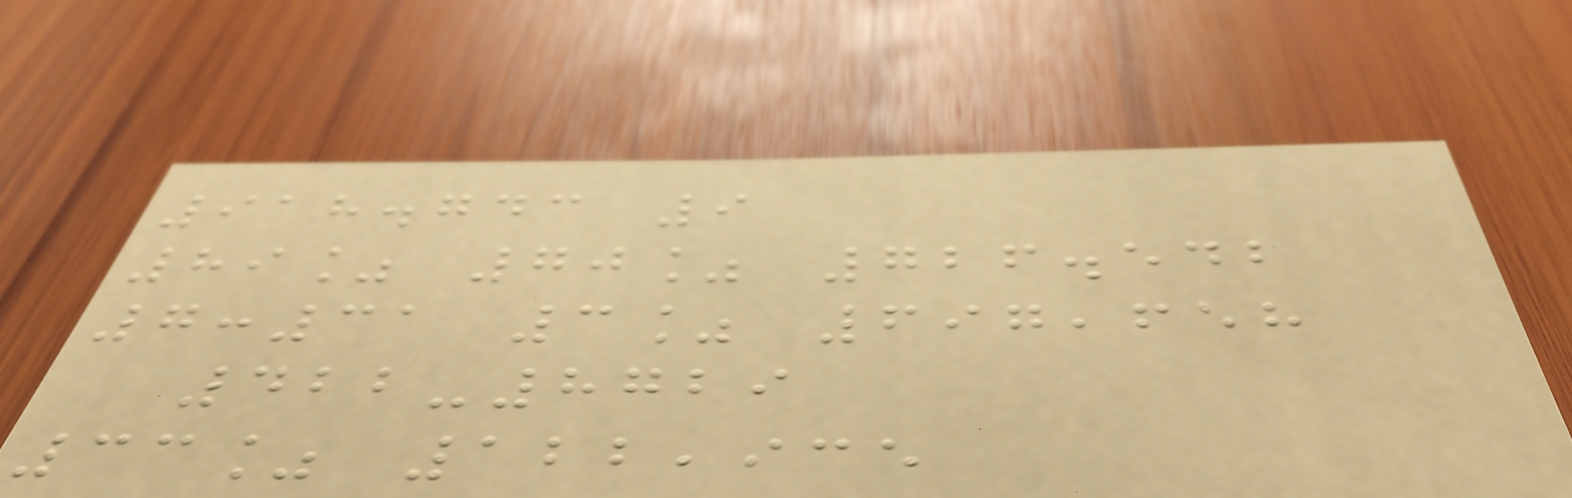918.743 9
89% 70% 726.542
7:31 3% 697,658
422-8729
33% 122,935
